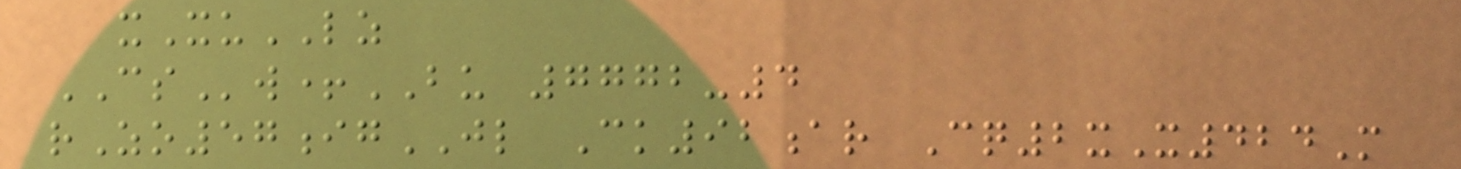xXuLZ
CSw+BU 7772-4
rZo57igJL Ck92ar Cq2xX424M
